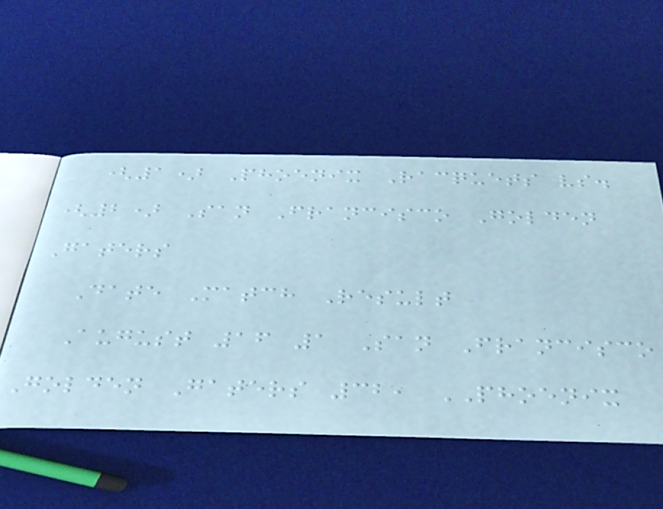(1) Phoenix Racquets vs.
(2) San Francisco Golden
Gaters
Date Match Result
August 16 1 San Francisco
Golden Gaters 32, PHOENIX
